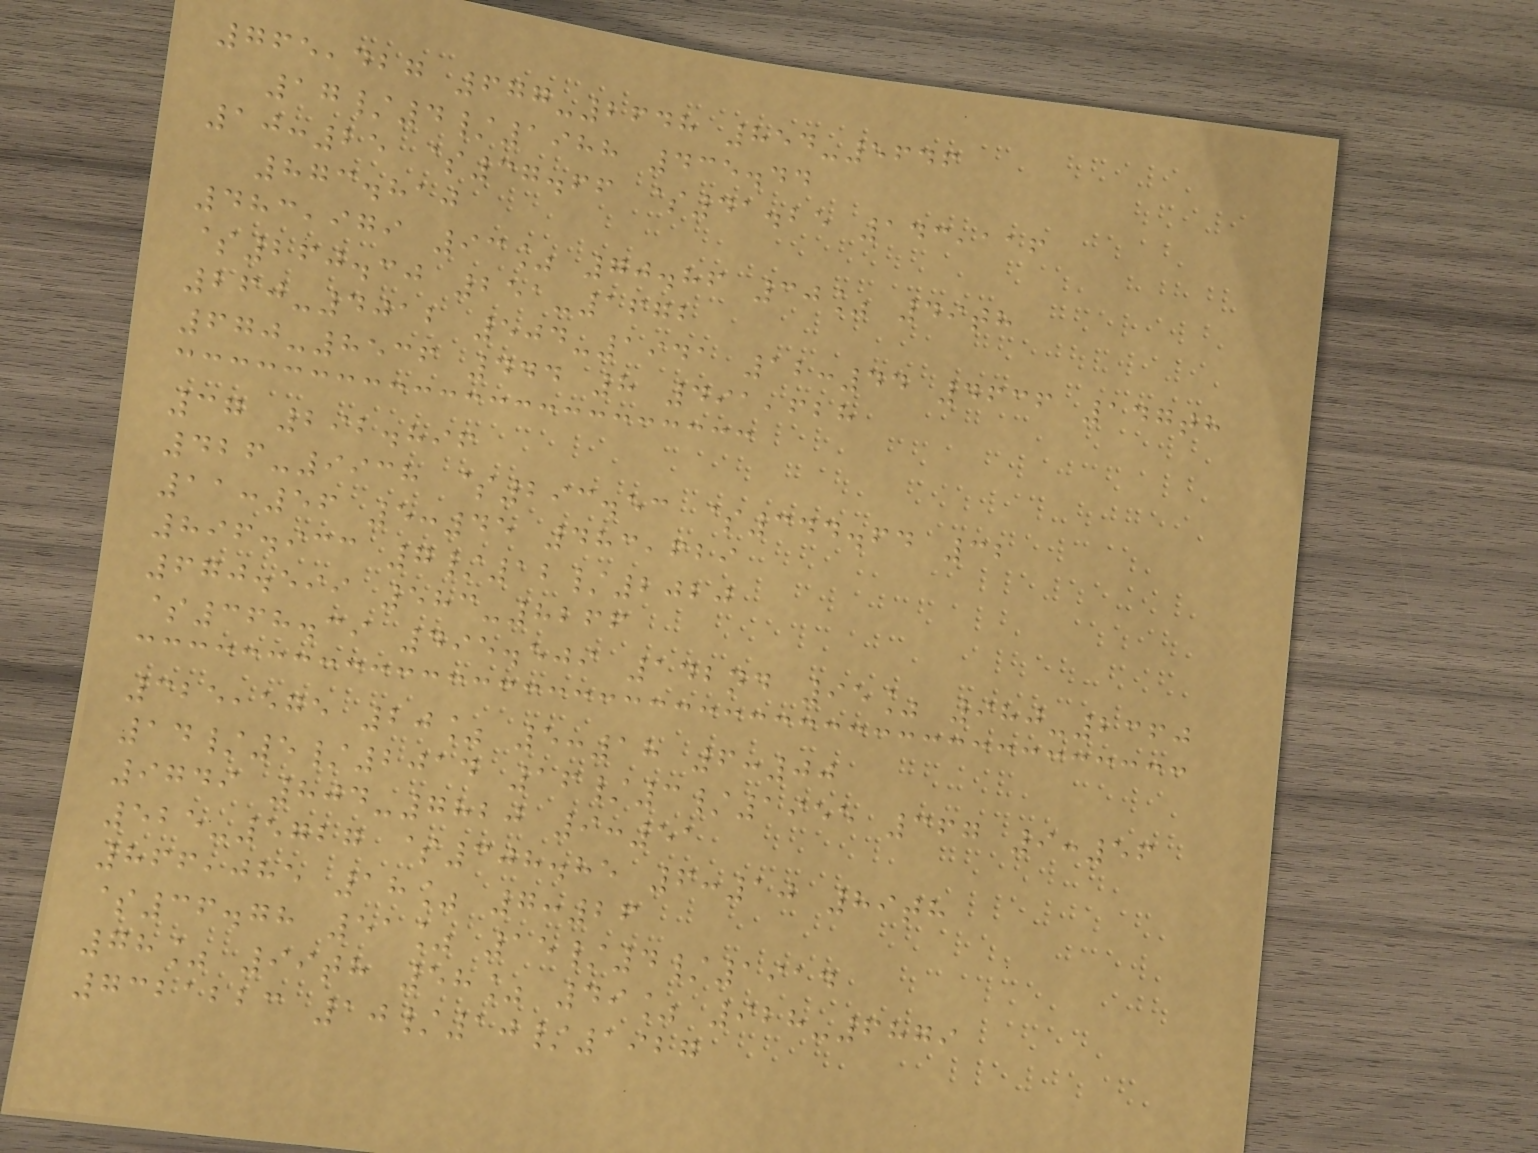765,427 677-2648 854-5646
17/4/1988 435.44
10:25 $37.66 $41.25 143,116
873.810
483,979 93% 70.86 30% 49th
$260.30 251-1672
260-4012 504-1941 12:44 4636 147th
670-8536 444 8 491,628
37 292.896
426-9938 $293.53 $344.64 32
11:56 5:45 483,629
896.933 7/12/2020
670.599 583-8266
$368.39 495.509 142nd 95% 980-2360
325,575 20% 5:18 6:00
14/5/2014 16/3/1955 367 9:56
9749 804-7820 9:51
525-5727 $308.85 6:10 89th
866,085 18% 7:26
$36.78 51% 15/4/1914
78% 99th 58% 49% 928-6879
7321223 10/10/1927
